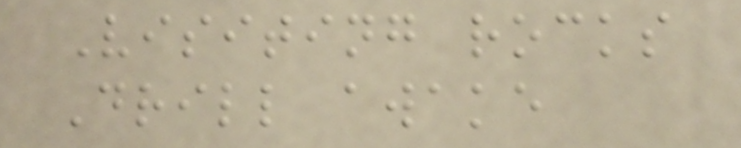Visiting rocks
Drill awake
